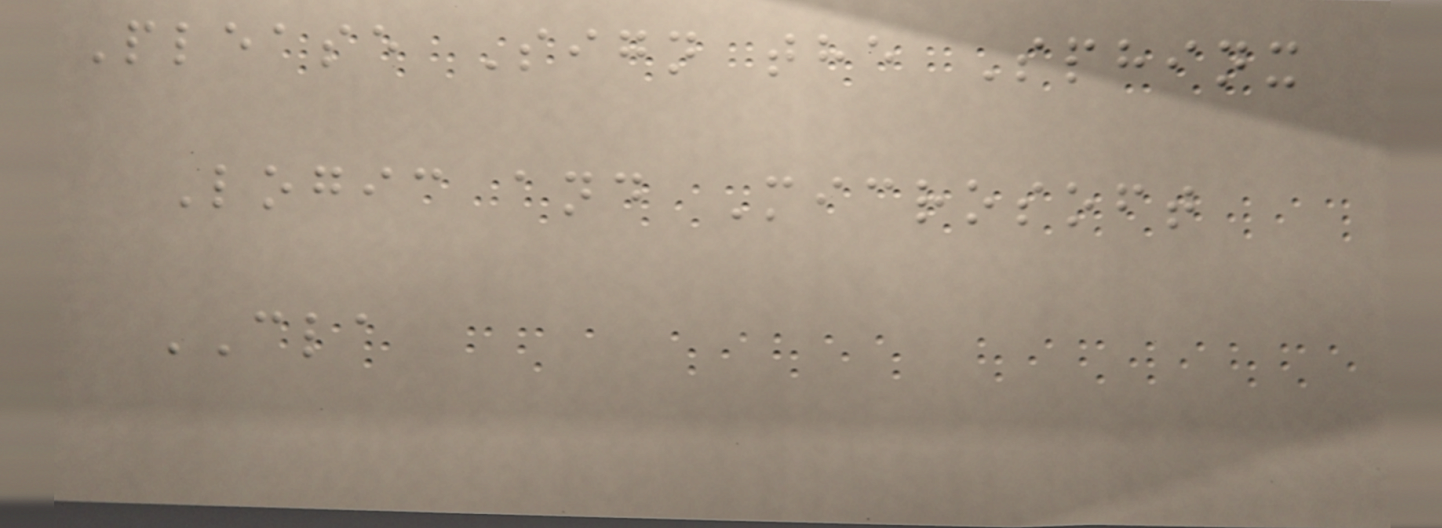Please Sign the Sphinx
Logic and Microsoft
CLA
